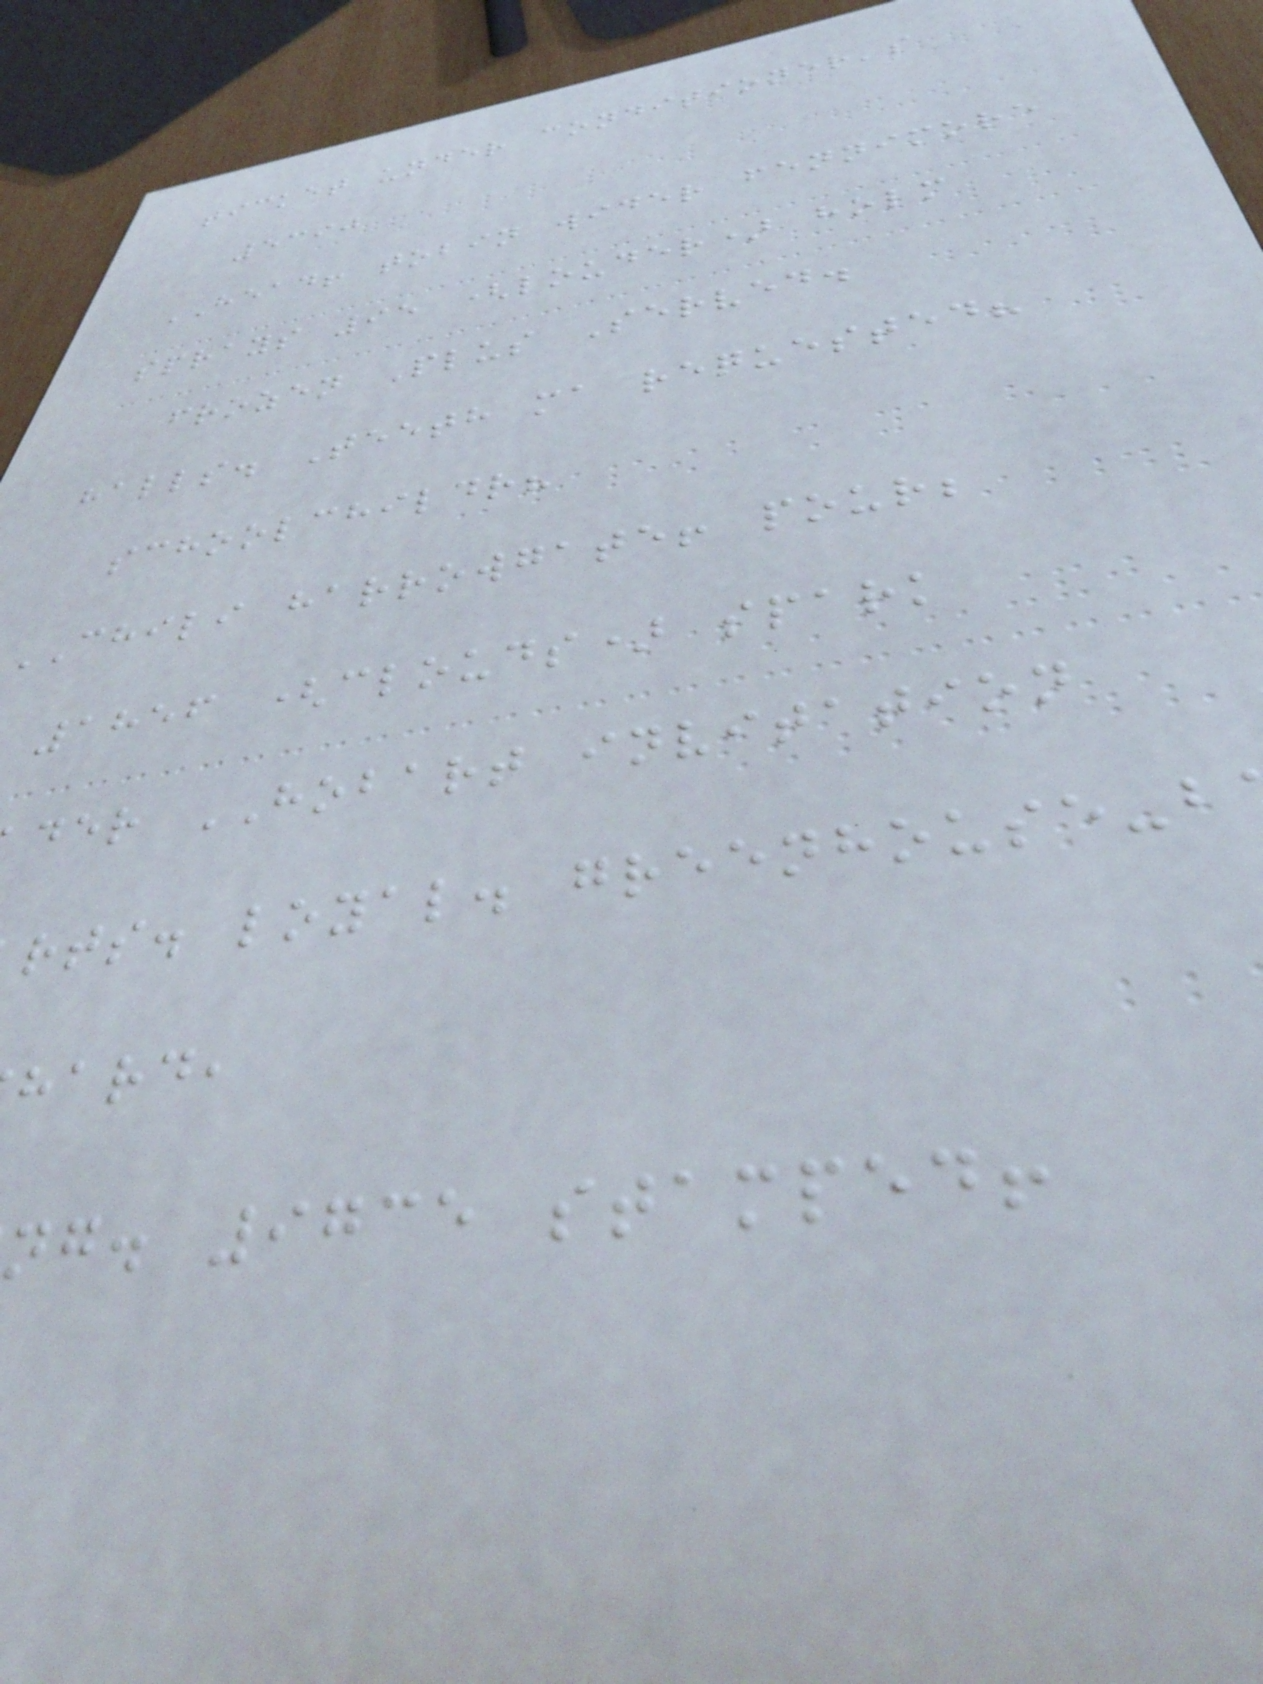ticket under conditioner's
5390
HEAD! tobin wider fennimore
sprays 95 (louder) holm
frozen Plus Served.
halls. Teeth ma requested?
schoolchildr?
CHILI harrowgate! pour;
1856 (clouds) spark
der HOBART invitation
rts. loyal. greenhouse-b
hard,
ng. 9735 stamped!
